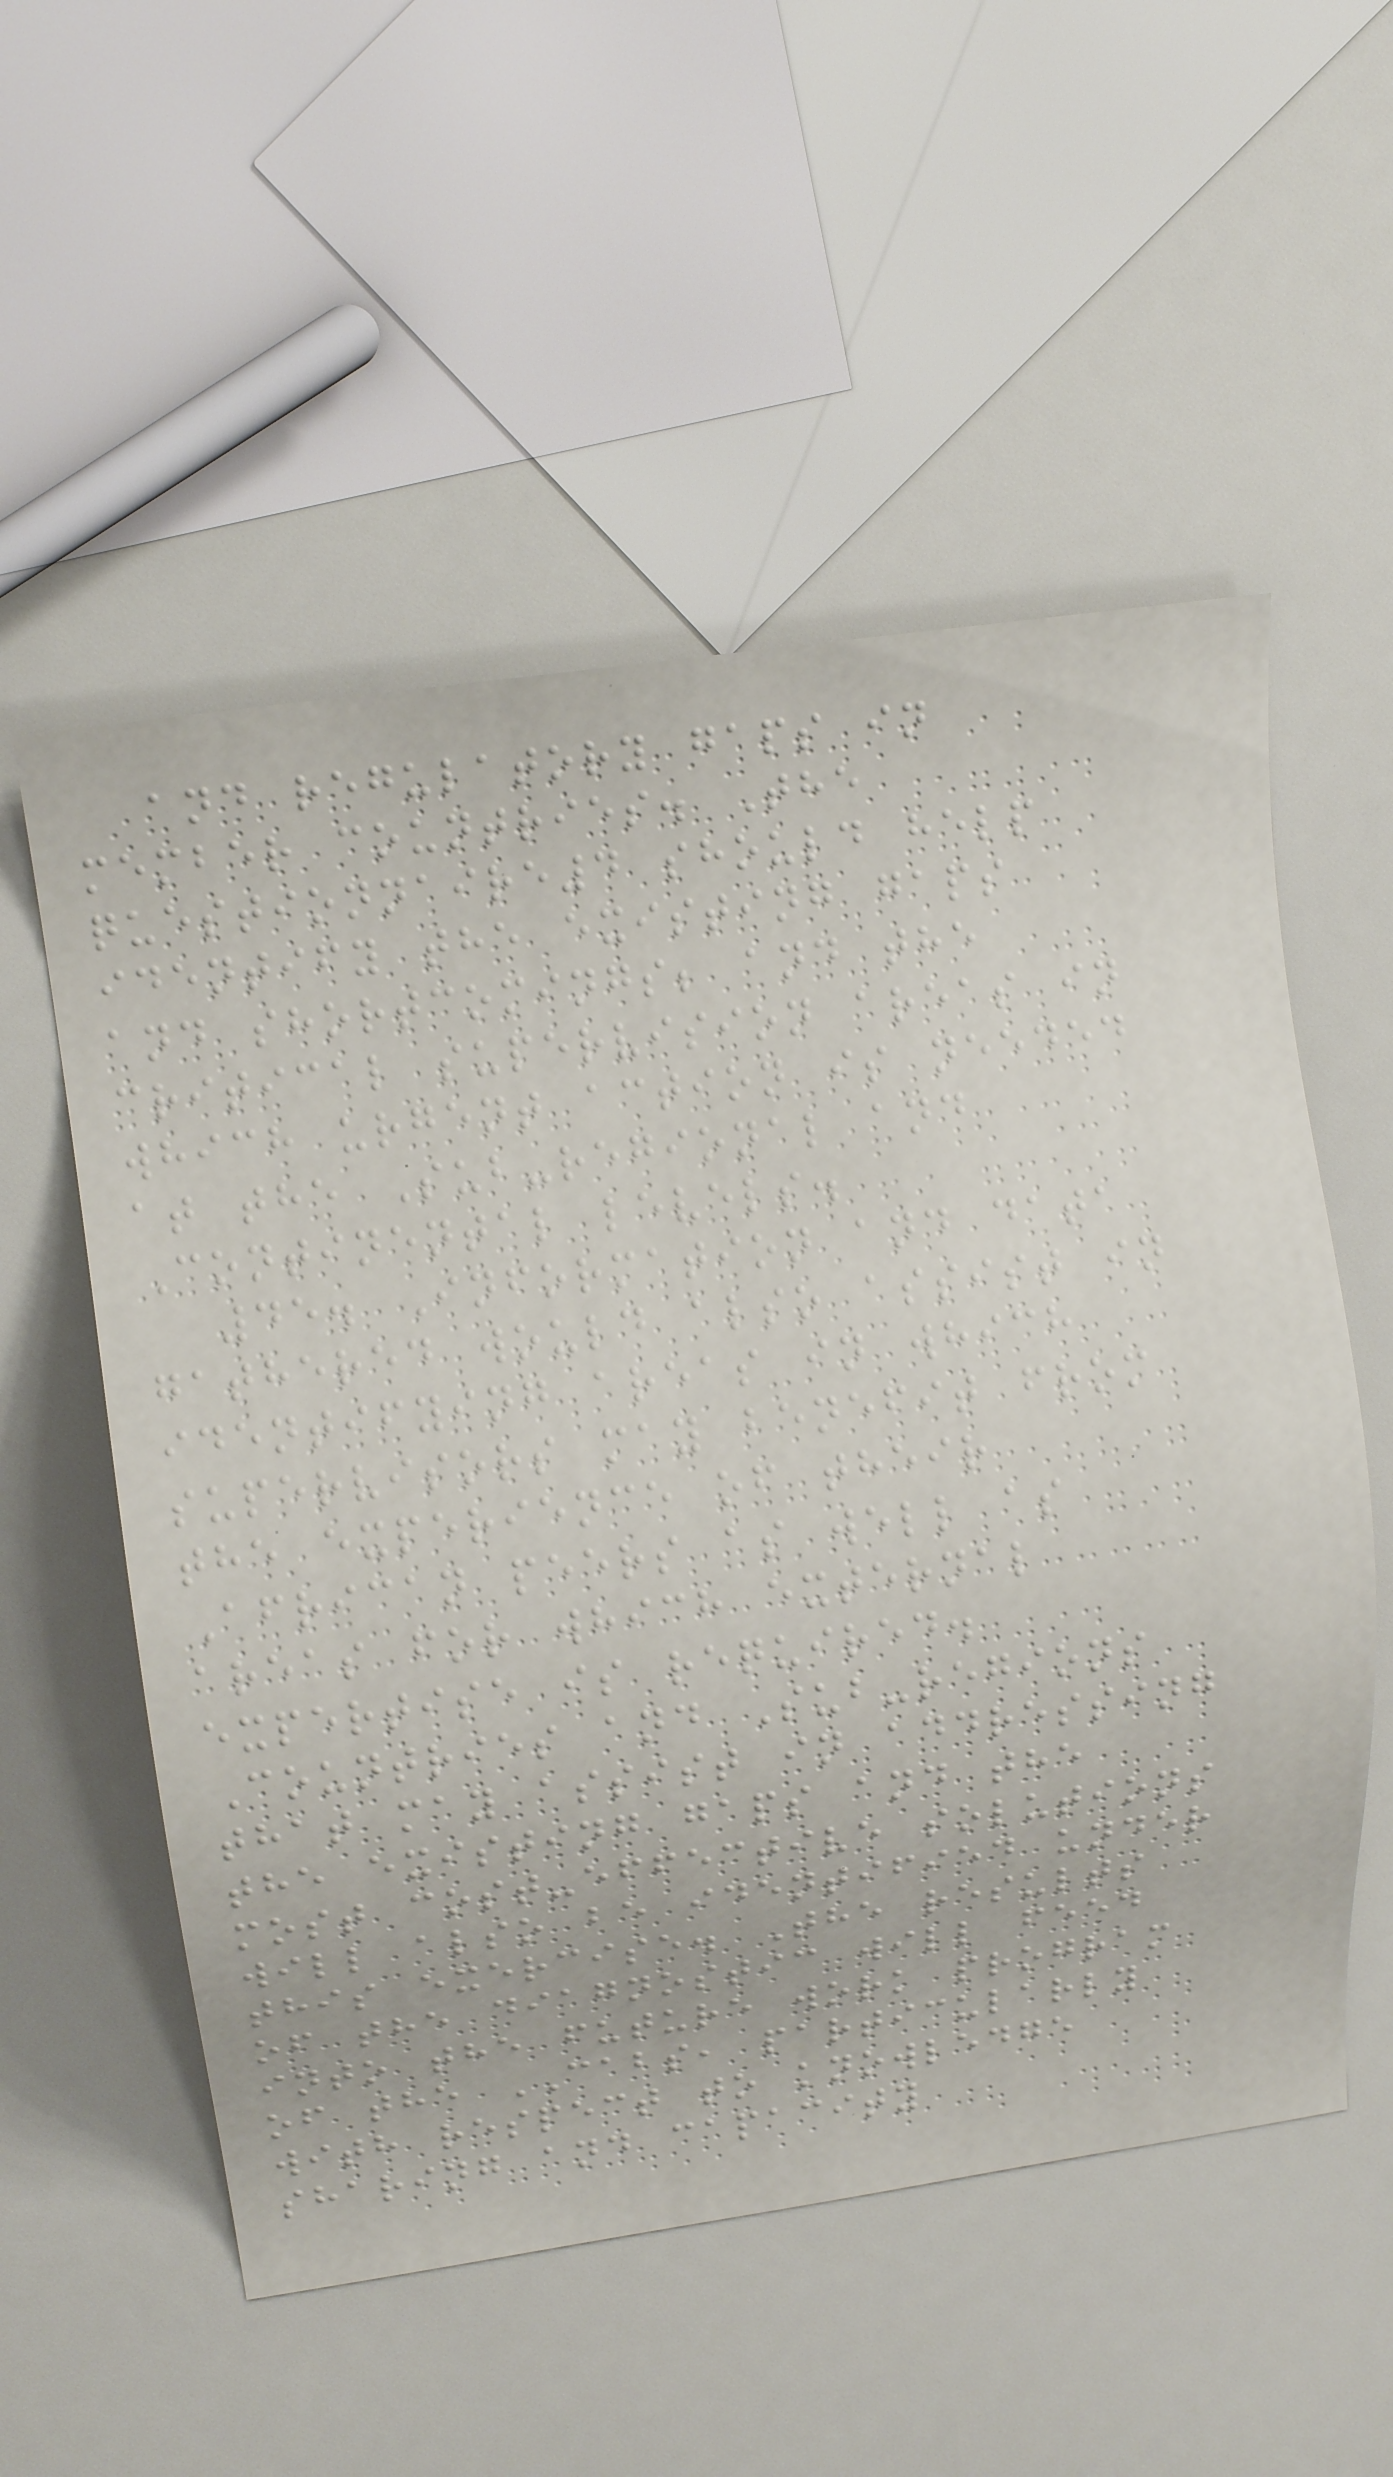and regulatory gaps in
member countries. The
questionnaire4 should help
identify the existing gaps
and shortcomings; and the
critical supervision areas in
which urgent action is needed
at the Sub-regional and
Continental levels.
45. Information and data
gathered would also assist in
identifying areas in which
supervisors may benefit from
the experience of their
African peers as well as
areas for which external
expertise is required.
Countries and Sub-regions
that may assist in addressing
the existing gaps and the
most cost-effective solutions
will also be identified under
this exercise. The results
of the diagnostic will feed
into the future work program
of the CABS, particularly
with respect to knowledge
sharing and capacity
